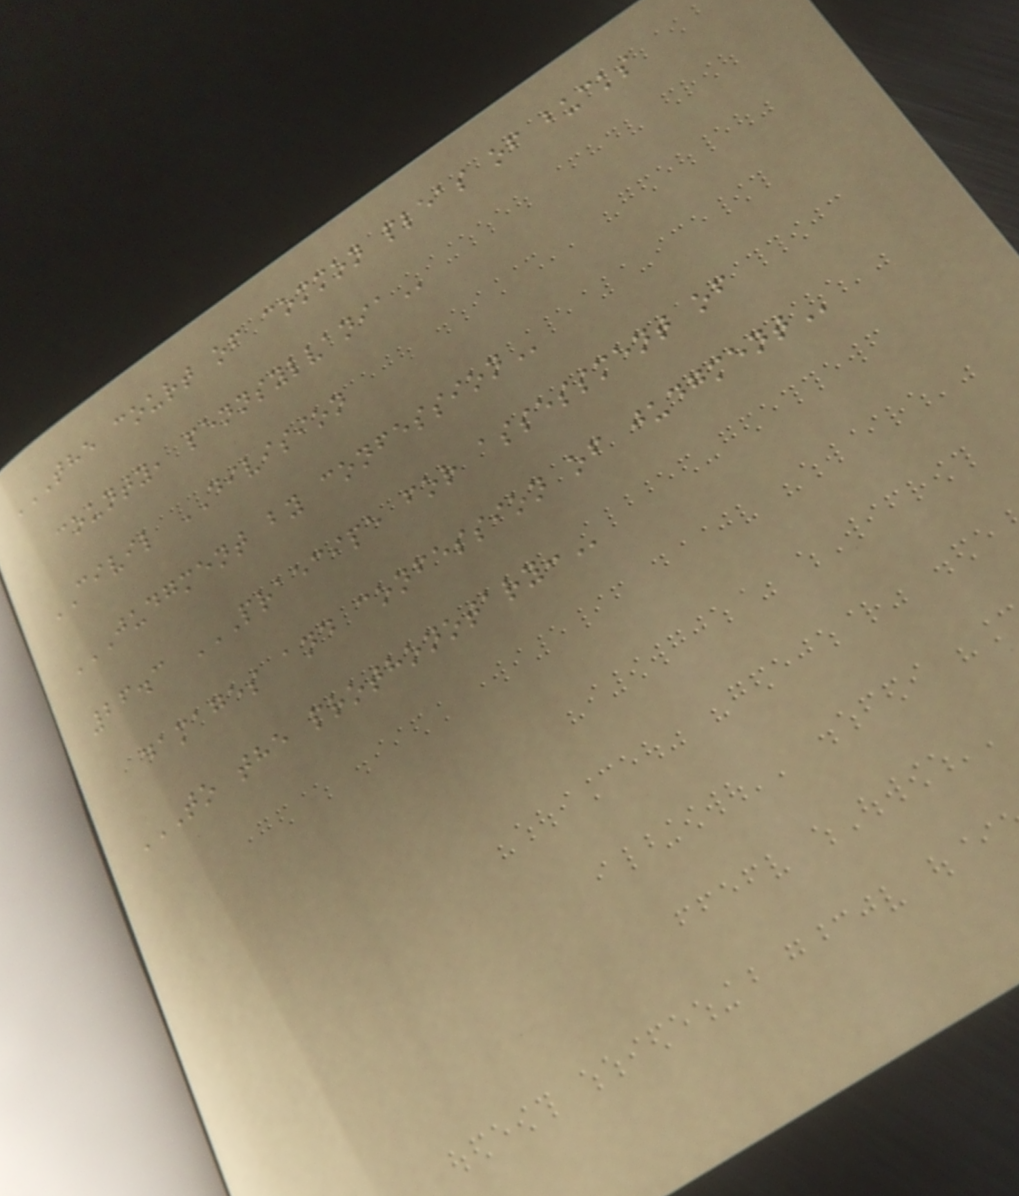THE COURT OF COMMON PLEAS OF BUCKS
COUNTY, PENNSYLVANIA
CIVIL DIVISION
JUDGMENT BY CONFESSION
26.3 PRAECIPE FOR ASSESSMENT OF
DAMAGES AND CONFESSION OF JUDGMENT
TO THE PROTHONOTARY:
